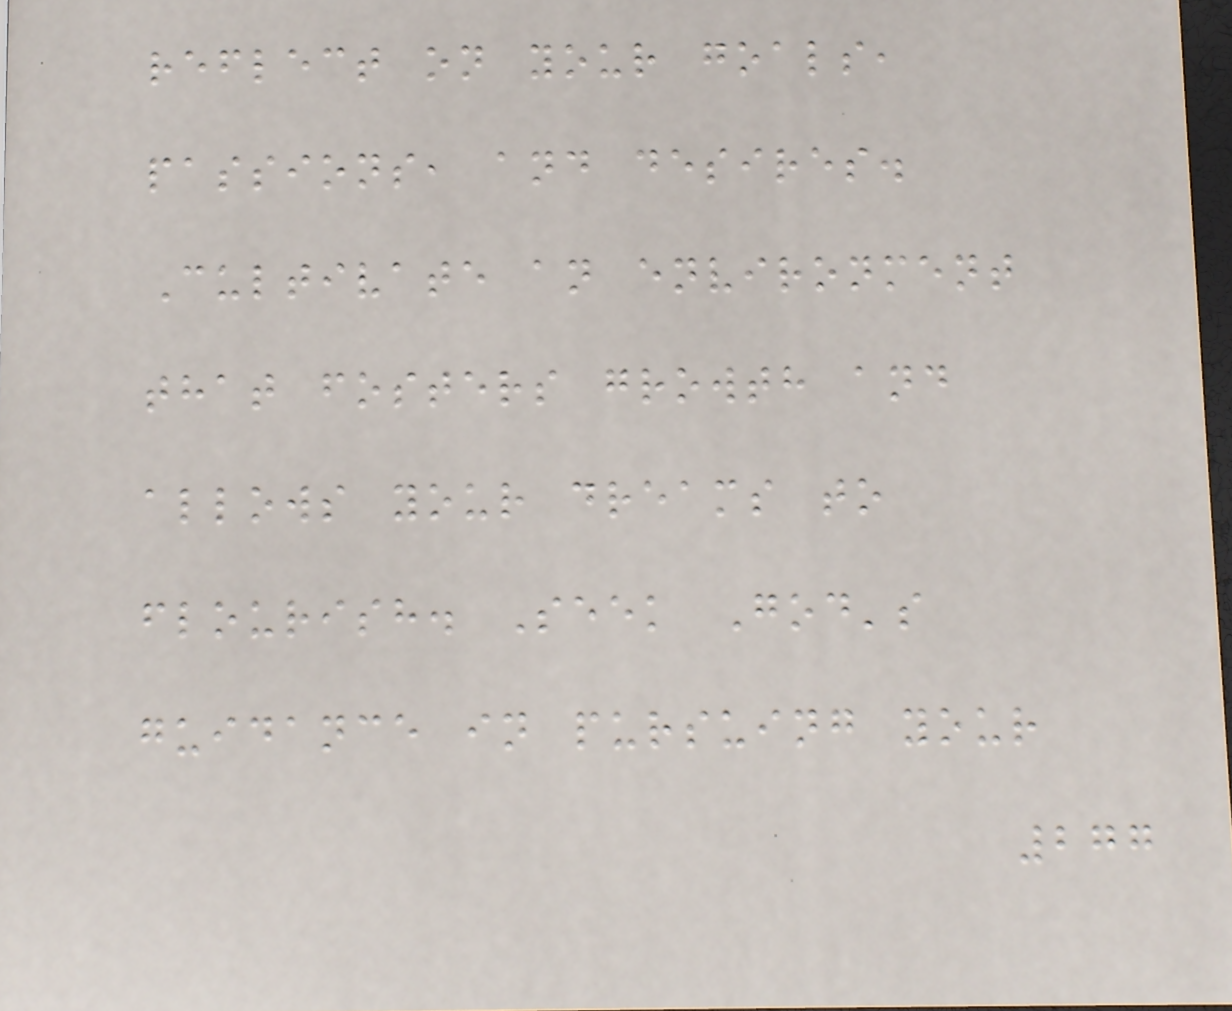reflect on your goals,
passions, and desires.
Cultivate an environment
that fosters growth and
allows your dreams to
flourish. Seek God's
guidance in pursuing your
277
